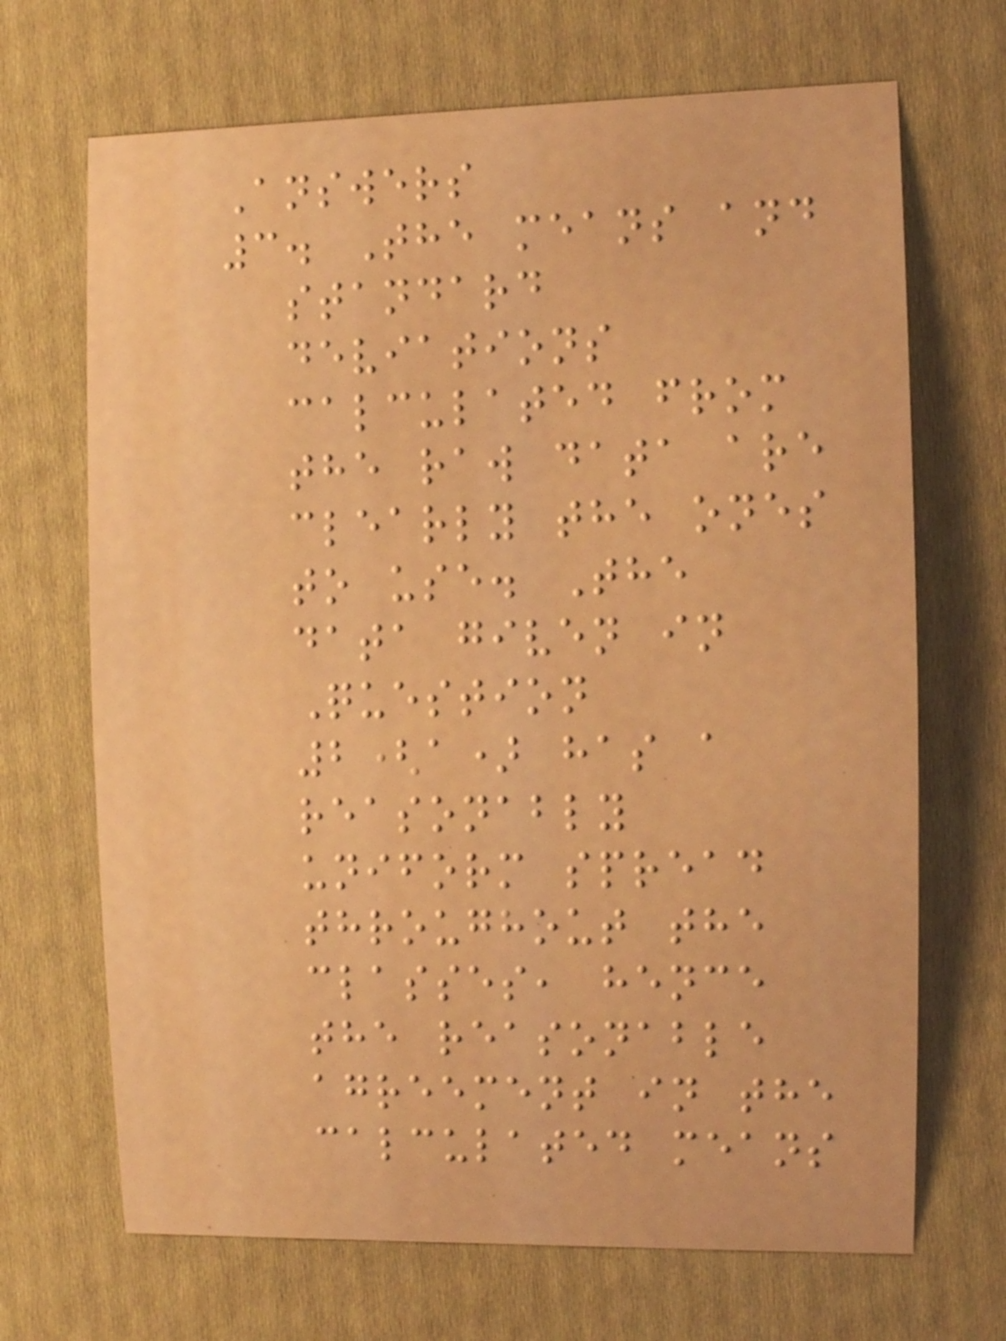Answers
3. The means and
standard
deviations
calculated from
the raw data are
clearly the ones
to use. The
data given in
Question
2(a) has a
reasonably
uniform spread
throughout the
classes, hence
the reasonable
agreement in the
calculated means
